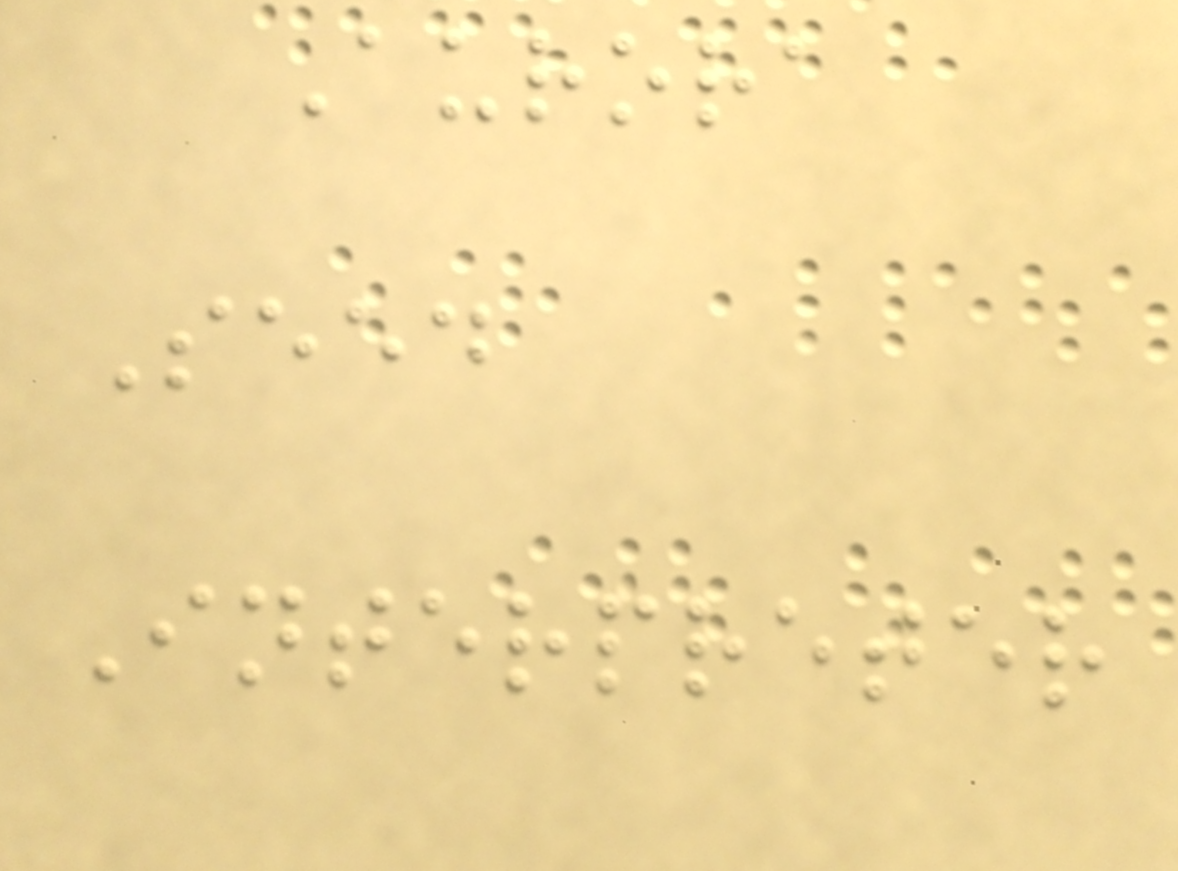Aurora
Seed
Interpreter
